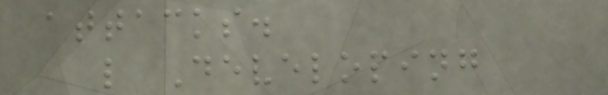attacks.
l Developing
